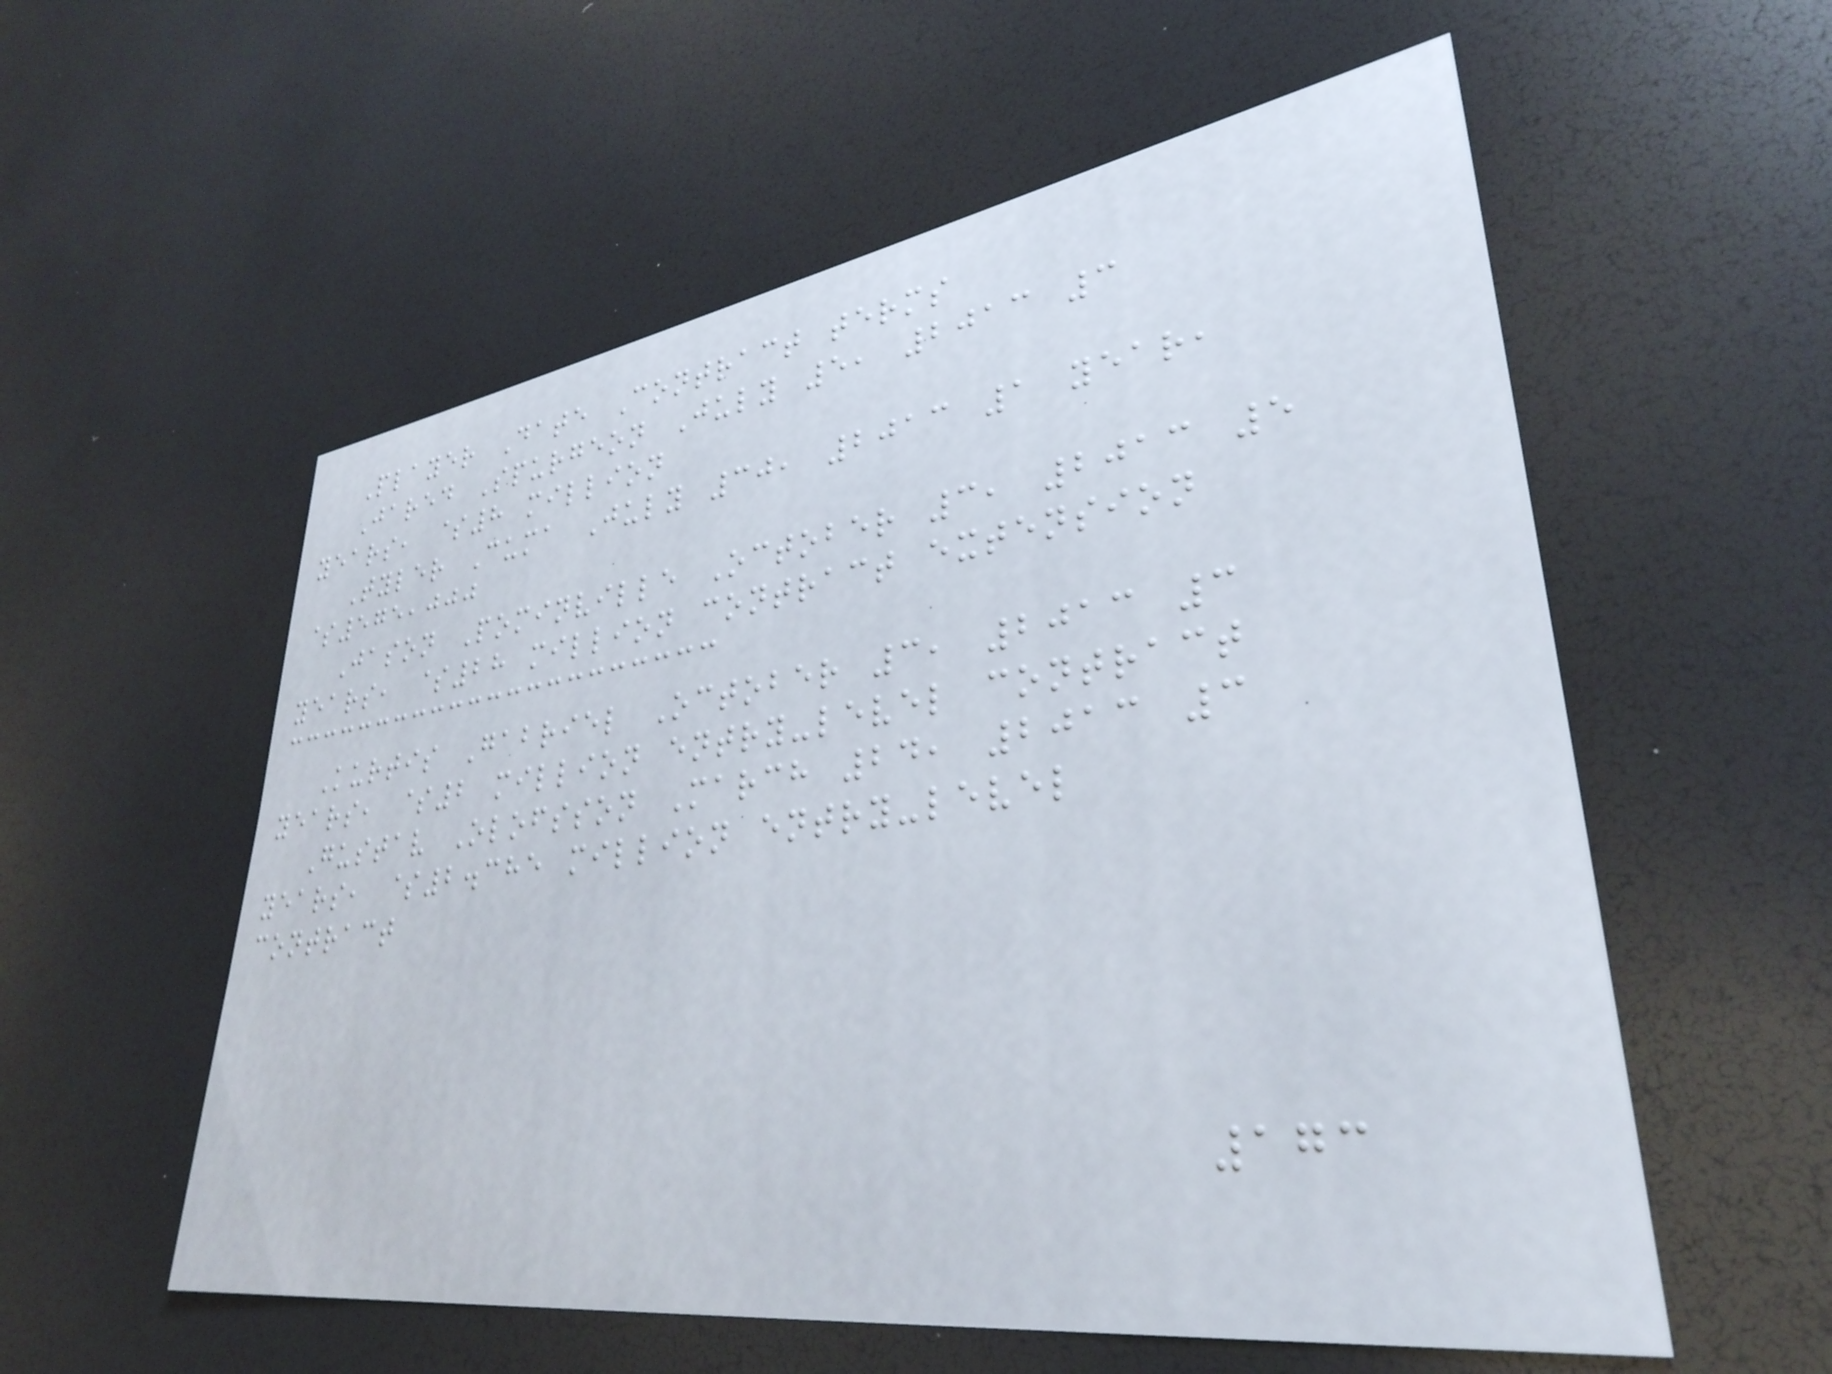Player Date Contract terms
Jared Spurgeon July 5, 2013 3
years, $8 million
Tyler Cuma July 30, 2013 1 year,
$575,000
Jason Pominville October 3, 2013 5
years, $28 million contract extension
Kurtis Gabriel October 3, 2013 3
years, $2 million entry-level contract
Gustav Olofsson March 24, 2013 3
years, $2.385 million entry-level
contract
173
